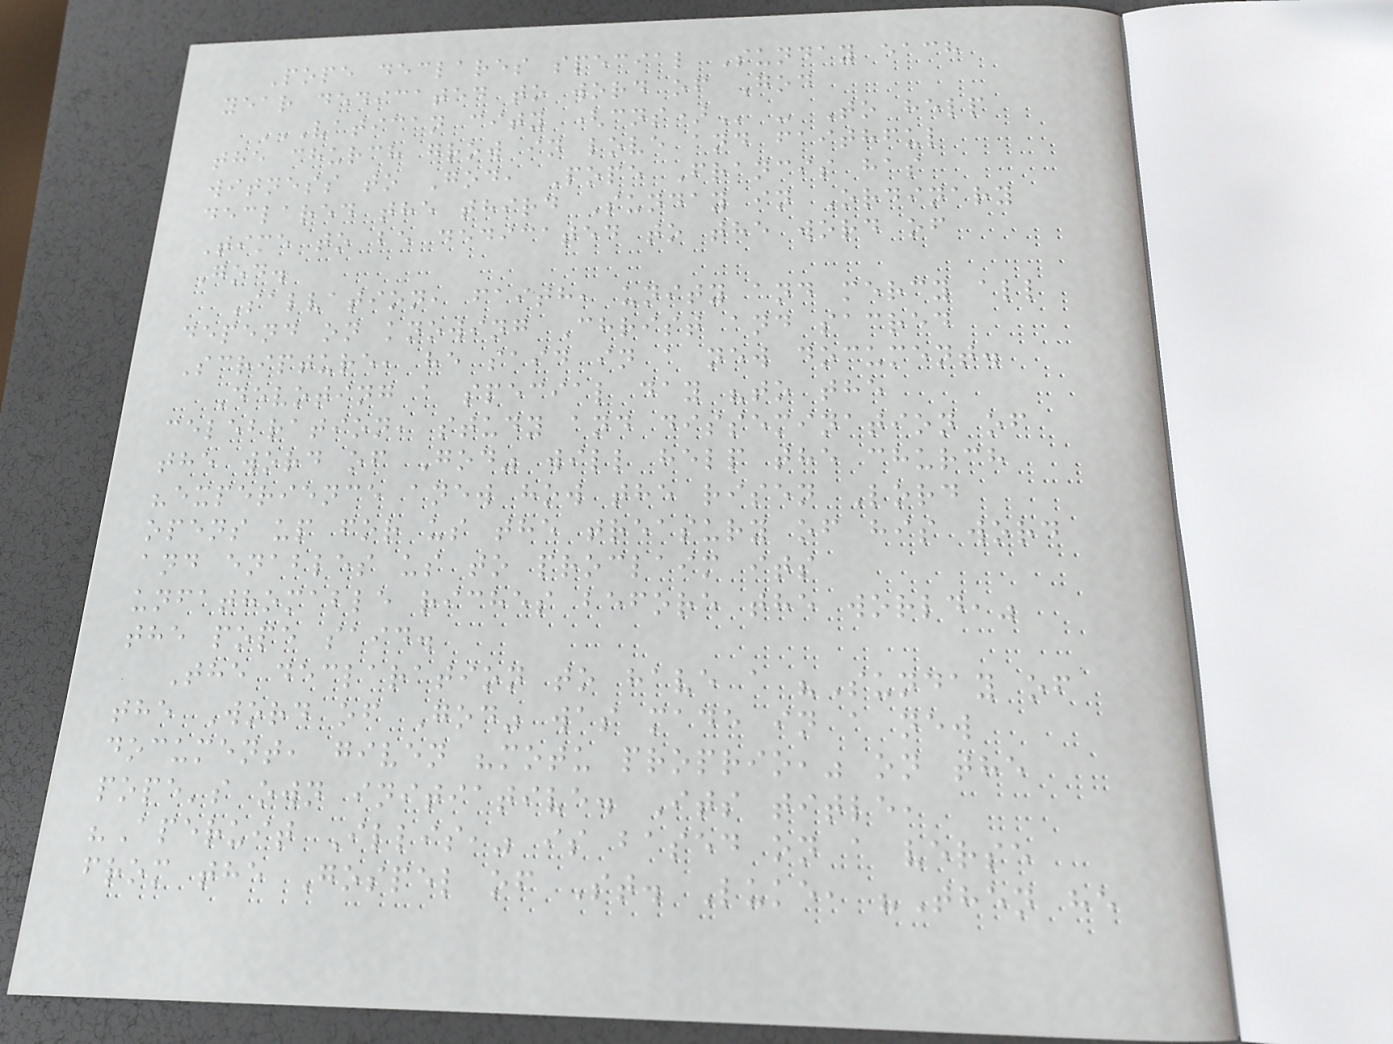Pope declares special Sunday each
year dedicated to word of God
VATICAN CITY (CNS) - To help
the church grow in love and faithful
witness to God, Pope Francis has
declared the third Sunday in Ordinary
Time to be dedicated to the word of
God.
Salvation, faith, unity and mercy all
depend on knowing Christ and sacred
Scripture, he said in a new document.
Devoting a special day "to the
celebration, study and dissemination of
the word of God" will help the church
"experience anew how the risen Lord
opens up for us the treasury of his word
and enables us to proclaim its
unfathomable riches before the world,"
the pope said.
The declaration to have a "Sunday of
the Word of God" was made in a new
document, given "motu proprio," on the
pope's own initiative. Its title,
"Aperuit Illis," is based on a verse
from the Gospel of St. Luke, "Then he
